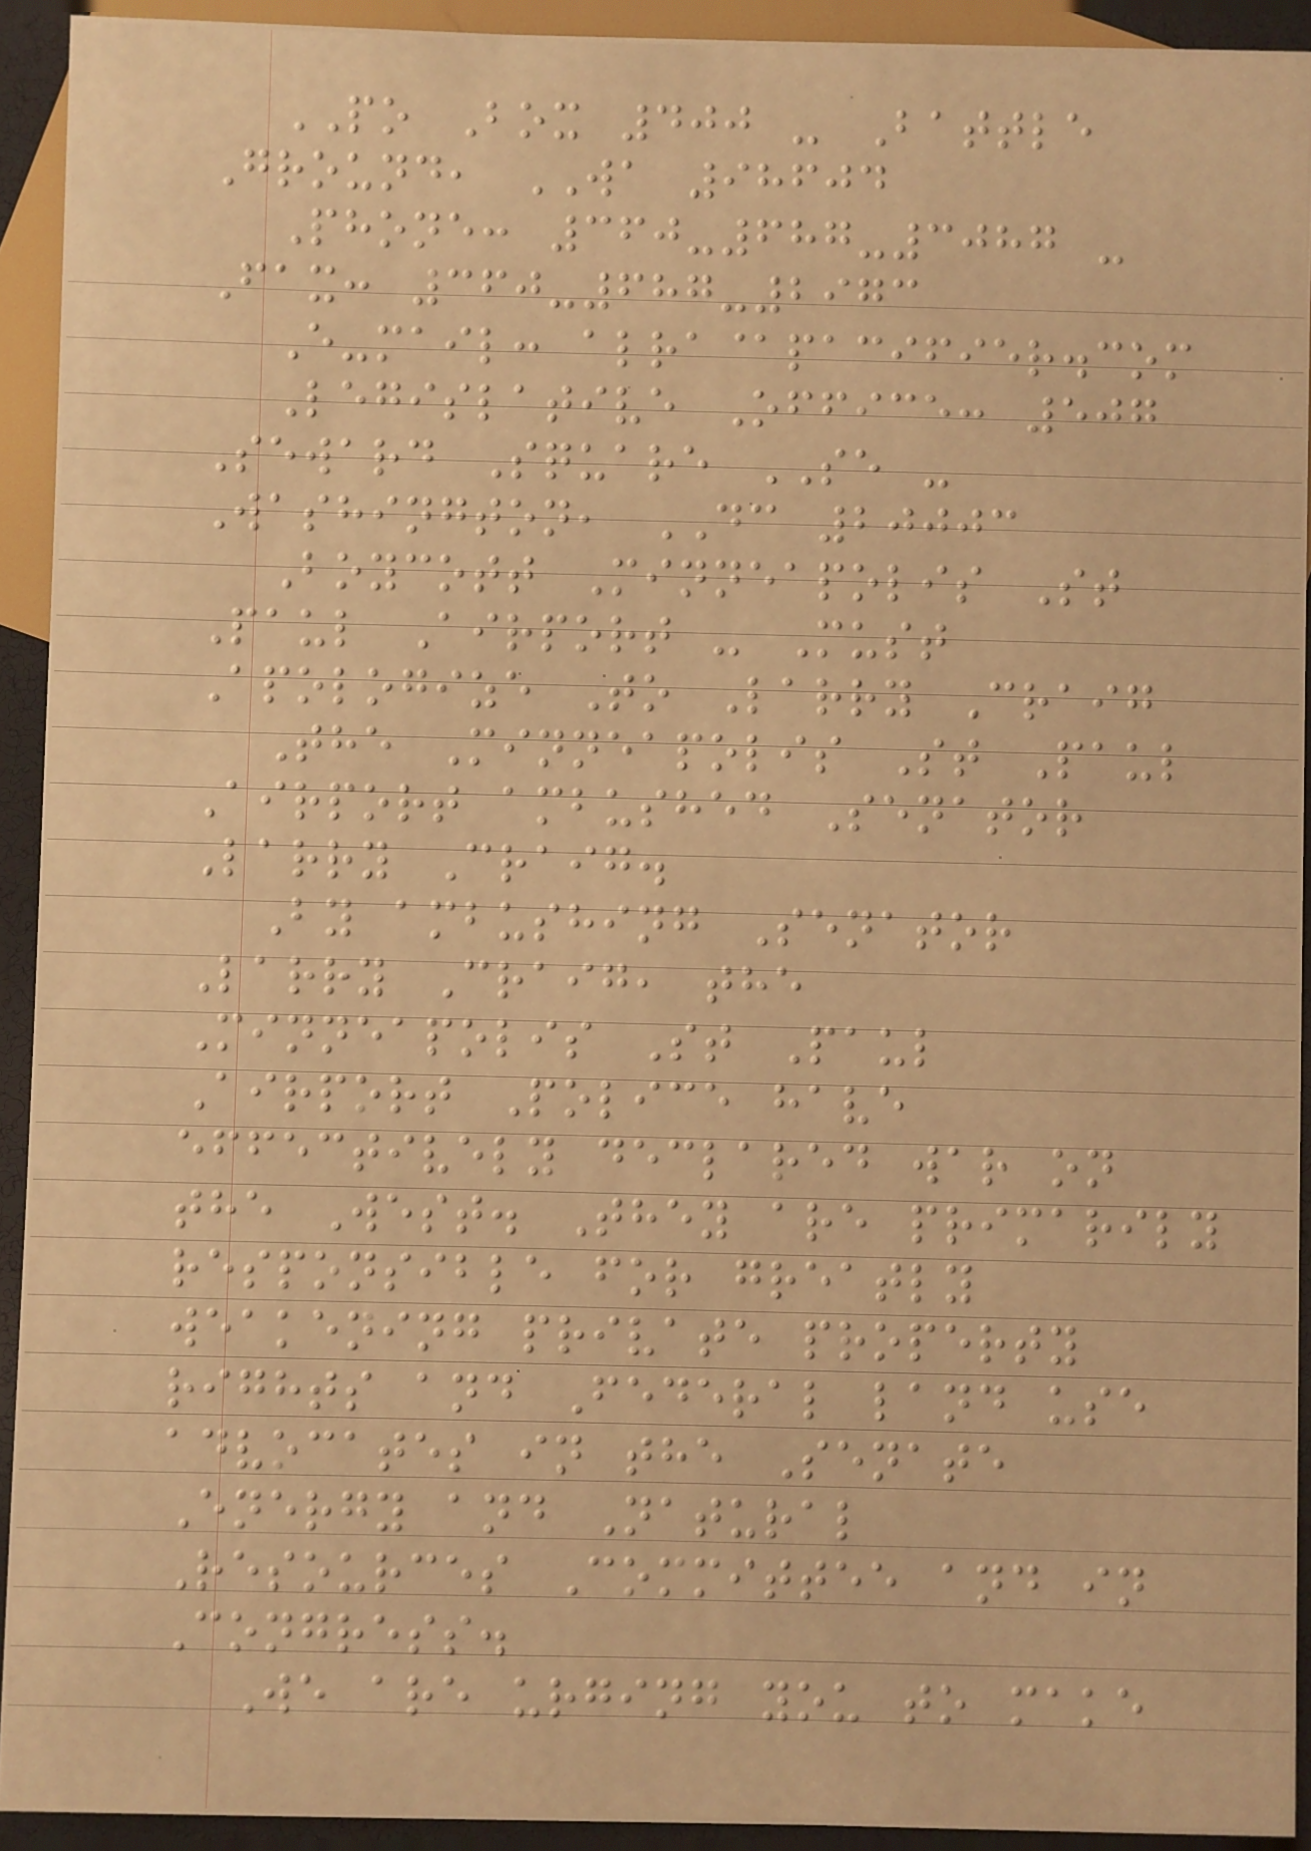PO Box 400 - Battle
Ground, WA 98604
Phone: 360-687-3087 -
Fax: 360-687-2973
E-mail: alra@pacifier.com
Legislative Office: 507
Seward Square SE -
Washington, DC 20003
Boycott Minneapolis St
Paul Airport - Must
Apologize To Larry Craig
The Minneapolis St Paul
Airport ambushed Senator
Larry Craig.
By ambushing Senator
Larry Craig, the
Minneapolis St Paul
Airport Police have
effectively declared war on
the West. They are primarily
responsible for greatly
weakening private property
rights and Federal land use
advocates in the Senate
Energy and Natural
Resources Committee and in
Congress.
We are urging you to make
